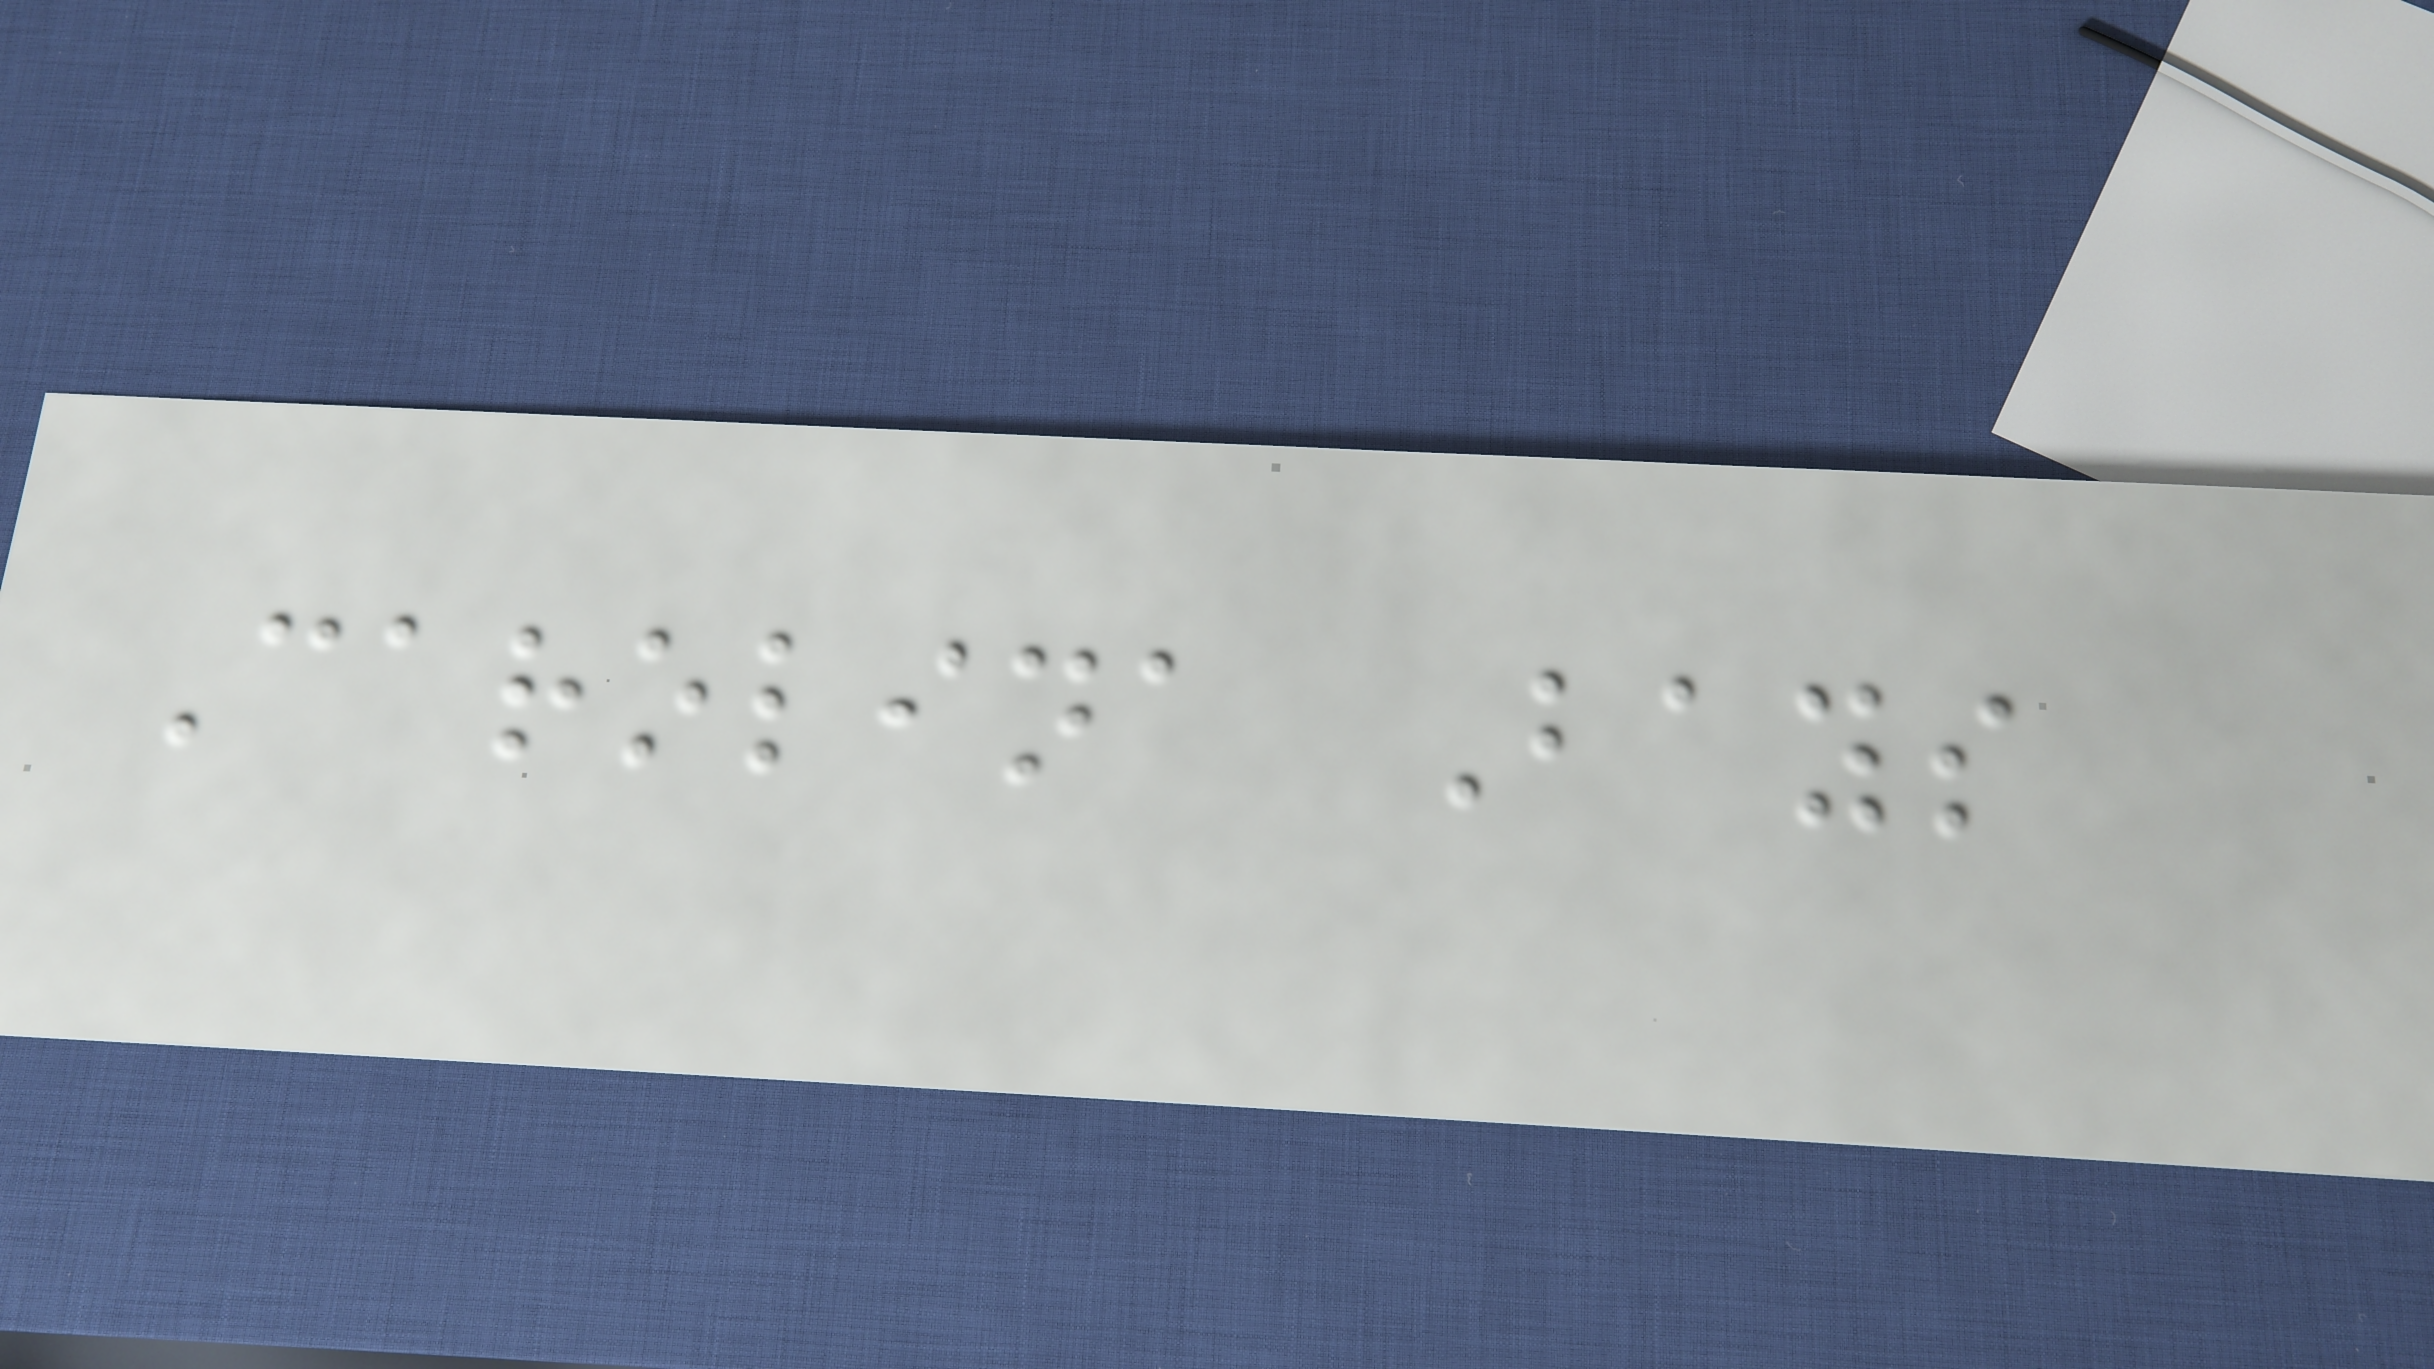Carolina Bays
